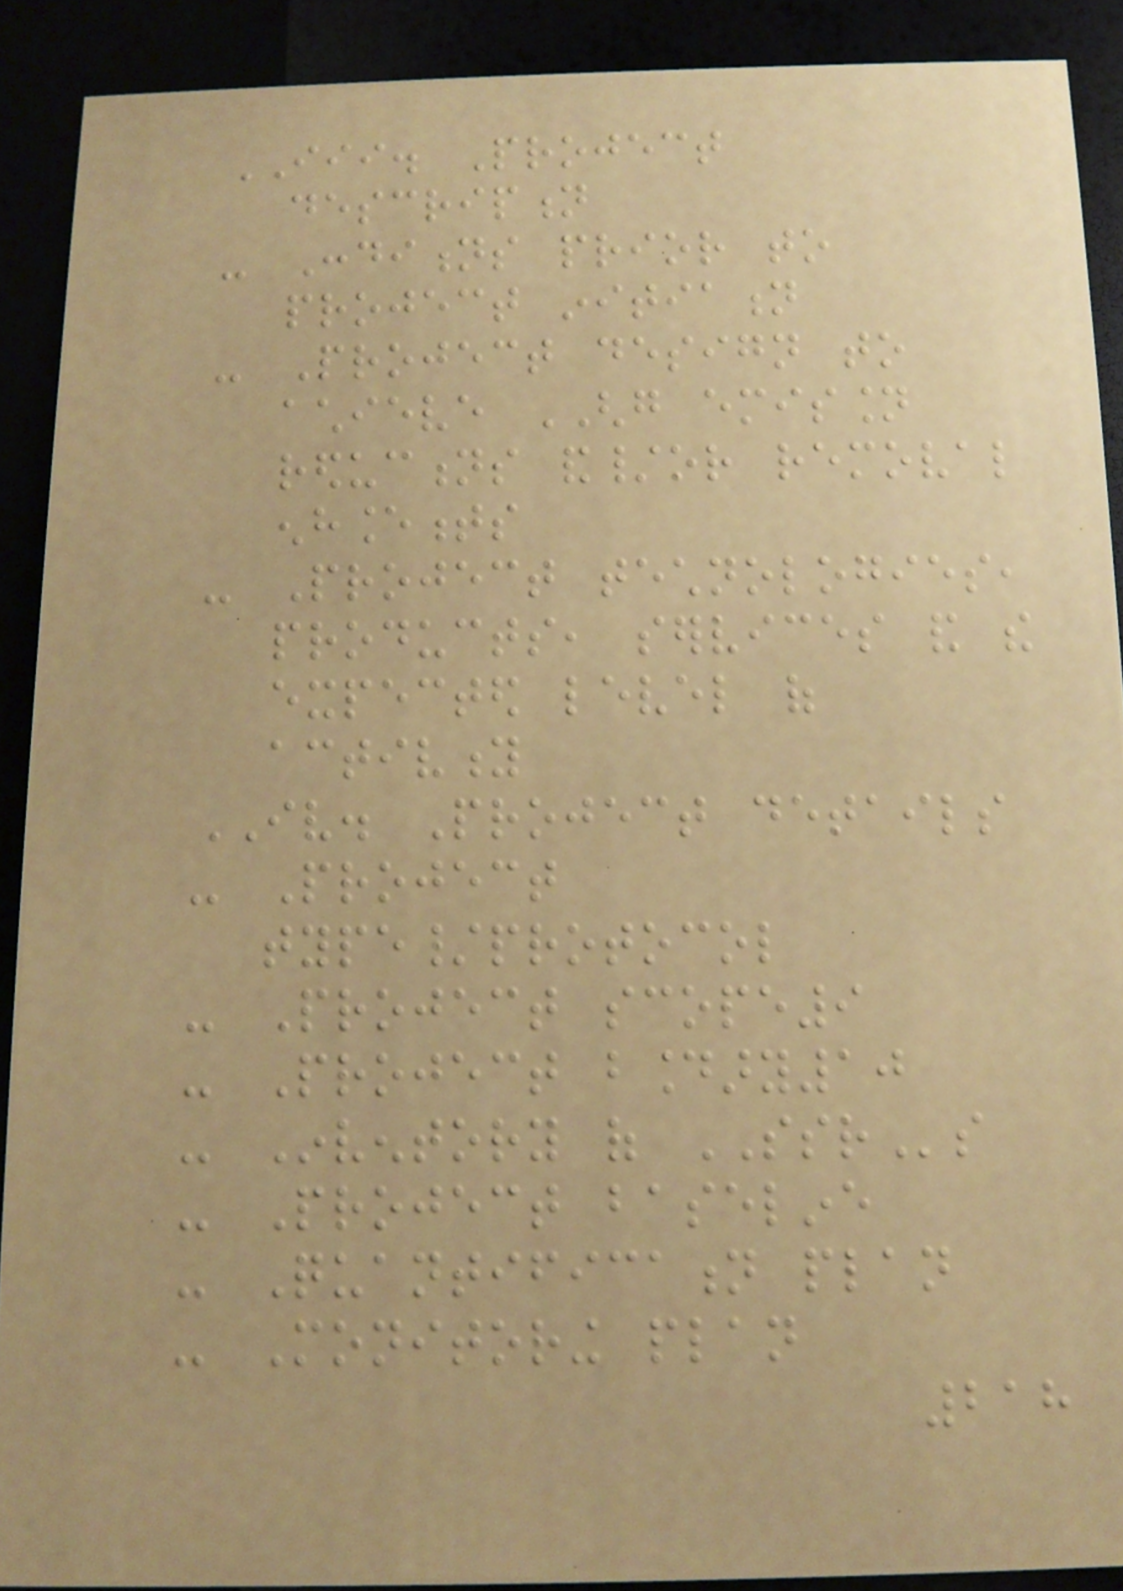III. Project
description
- Conditions prior to
project initiation
- Project design to
achieve GHG emission
reductions and/or removal
enhancements
- Project technologies,
products, services and the
expected level of
activity
IV. Project details
- Project
type/protocol
- Project scope9
- Project boundary10
- Inventory of SSRs
- Project baseline
- Quantification plan
- Monitoring plan
218
